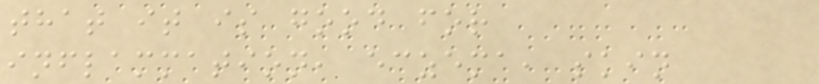that it is good for
inflammation, eczema, skin
